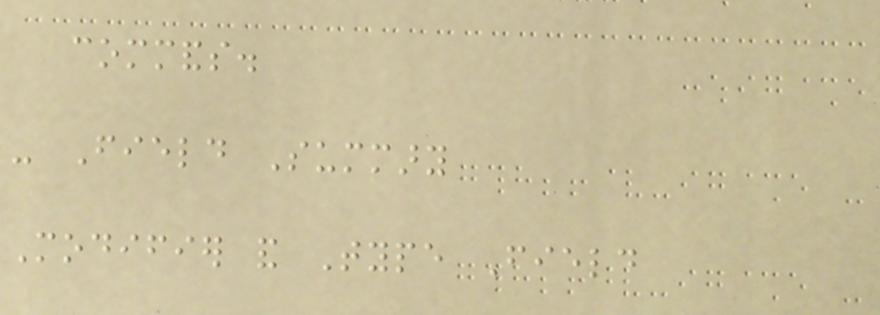commands.
- Field Summary
Modifier and Type Field
